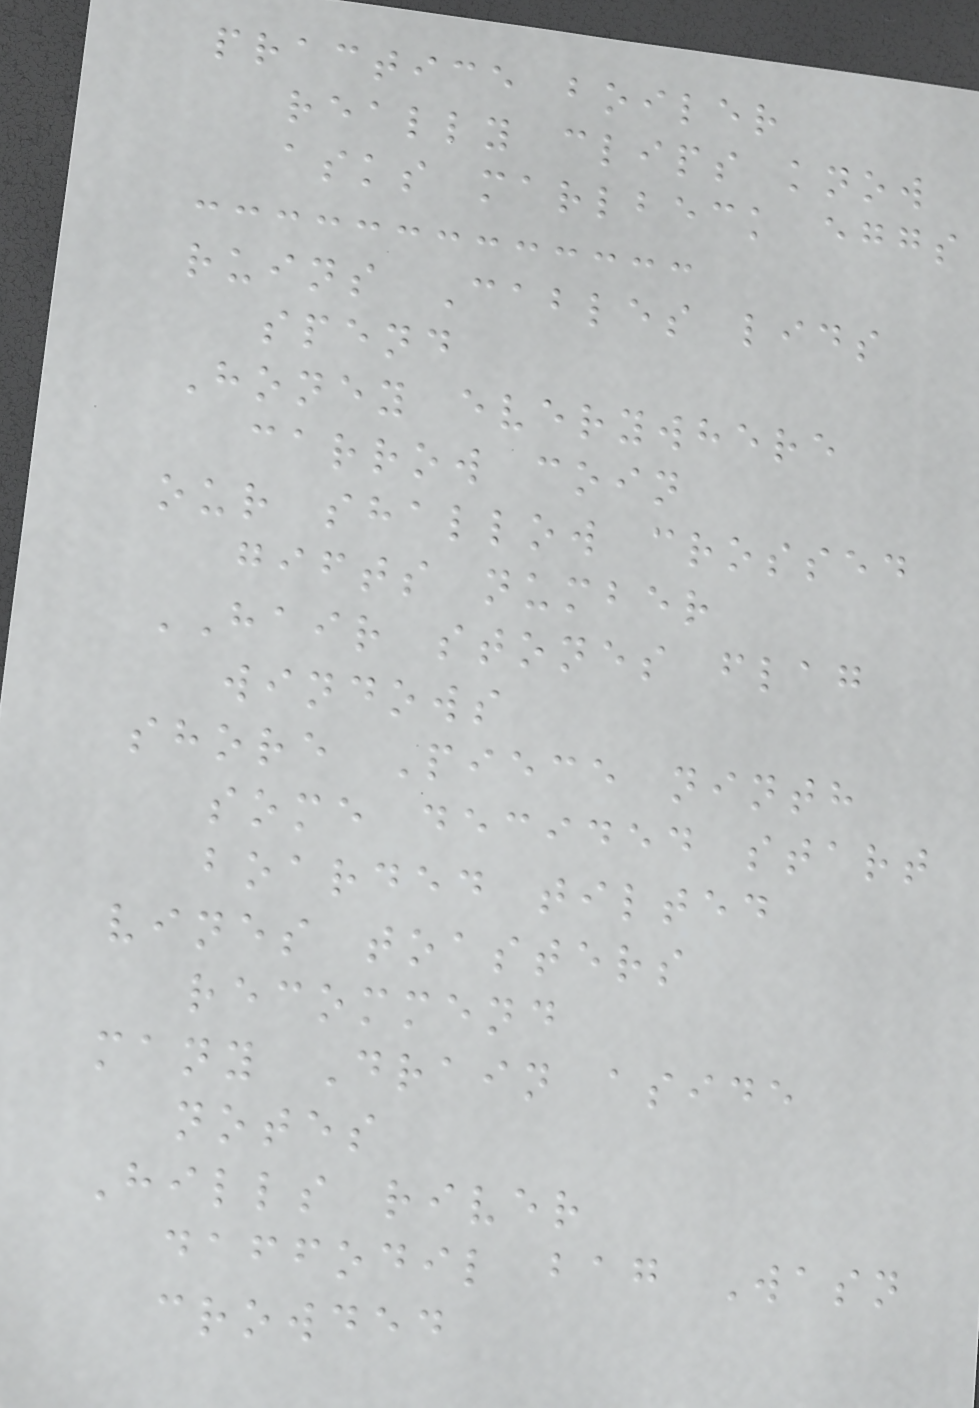practice boiler
really clips know
asks marlbeck eggs
ruins Cables lids
spend
Honey everywhere
carrow coin
our shallow crossed
gifts number
HAIR stones flag
windows
shore Piece ninth
some decided start
boarded tilted
vines toasters
recommend
many Drain aside
notes
Hills river
daffodil bag Wasn
crowded
